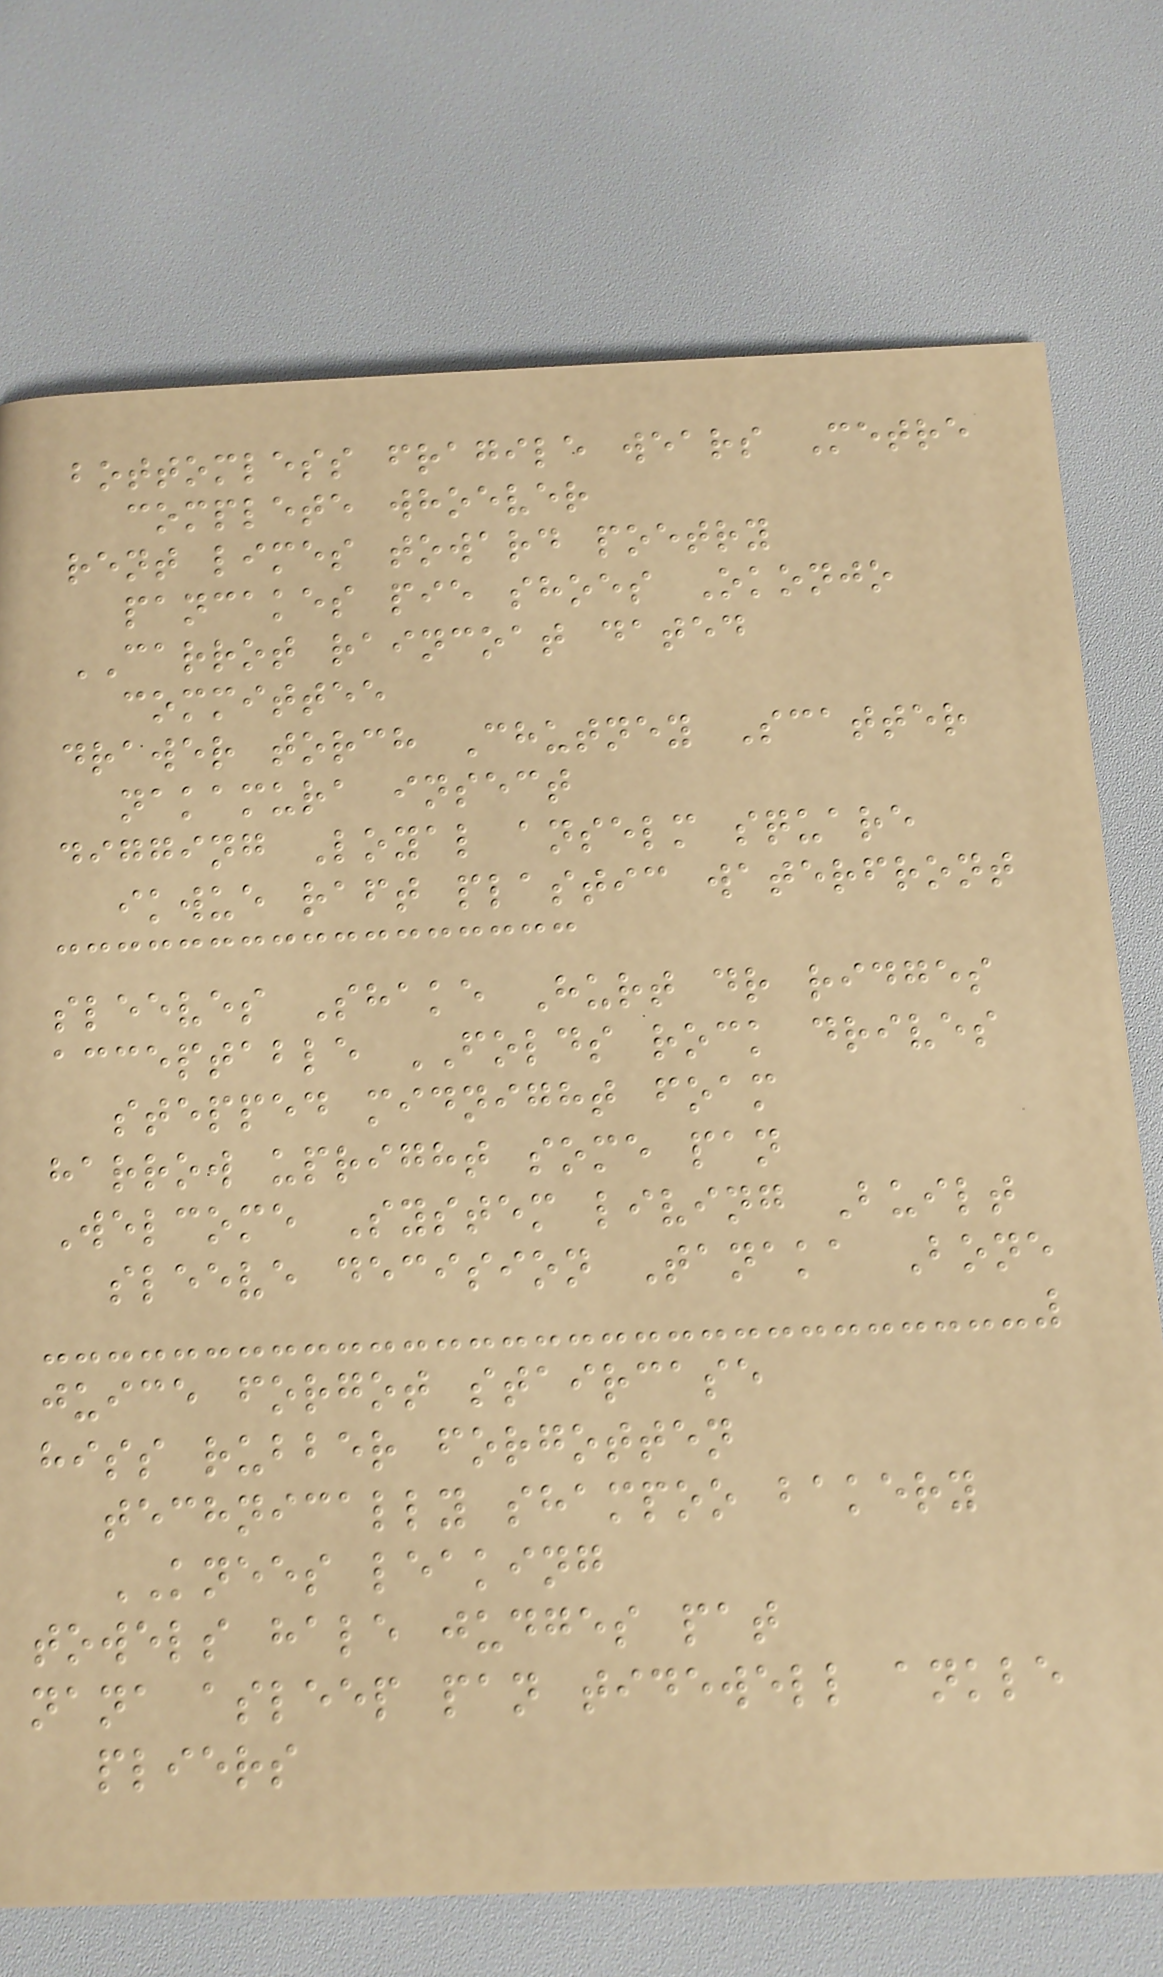bottomless fragile wears Metre
complete whoever
rent limes toward poetry
pancakes pie shoes Okonjo
CARROT raincoat dated
committee
drawer torch Chutney Scatter
nakamura insect
digging Loyal anselm square
ikwue raft plastic waterfront
sleeves Shake Hurt dr ridges
acceptable FOLDS rock drives
stepped midnight foam
harrow upright some pan
Welcome System living Built
sleeve decision Tanaka Bone
juice forgot staircase
hiss rubber forgotten
technically shampoo bakery
KNEES leaking
towels hale judges pat
nana asleep pan tidewell ankle
pliers
